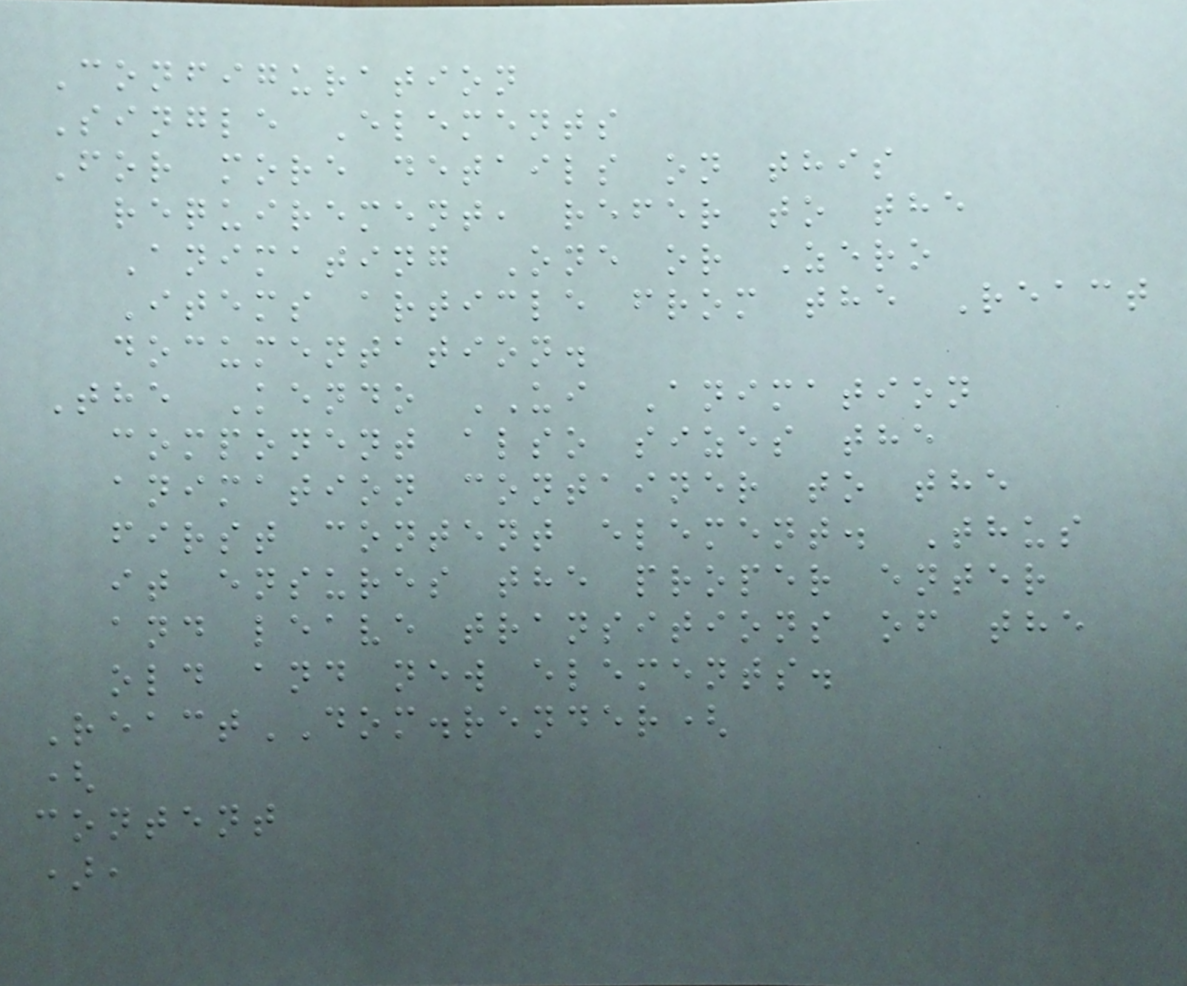Configuration
Single Elements
For more details on this
requirement, refer to the
Animating One or Zero
Items article from the React
documentation.
The Kendo UI Animation
component also sizes the
animation container to the
first content element. Thus
it ensures the proper enter
and leave transitions of the
old and new elements.
ReactDOM.render(
(
content
),
